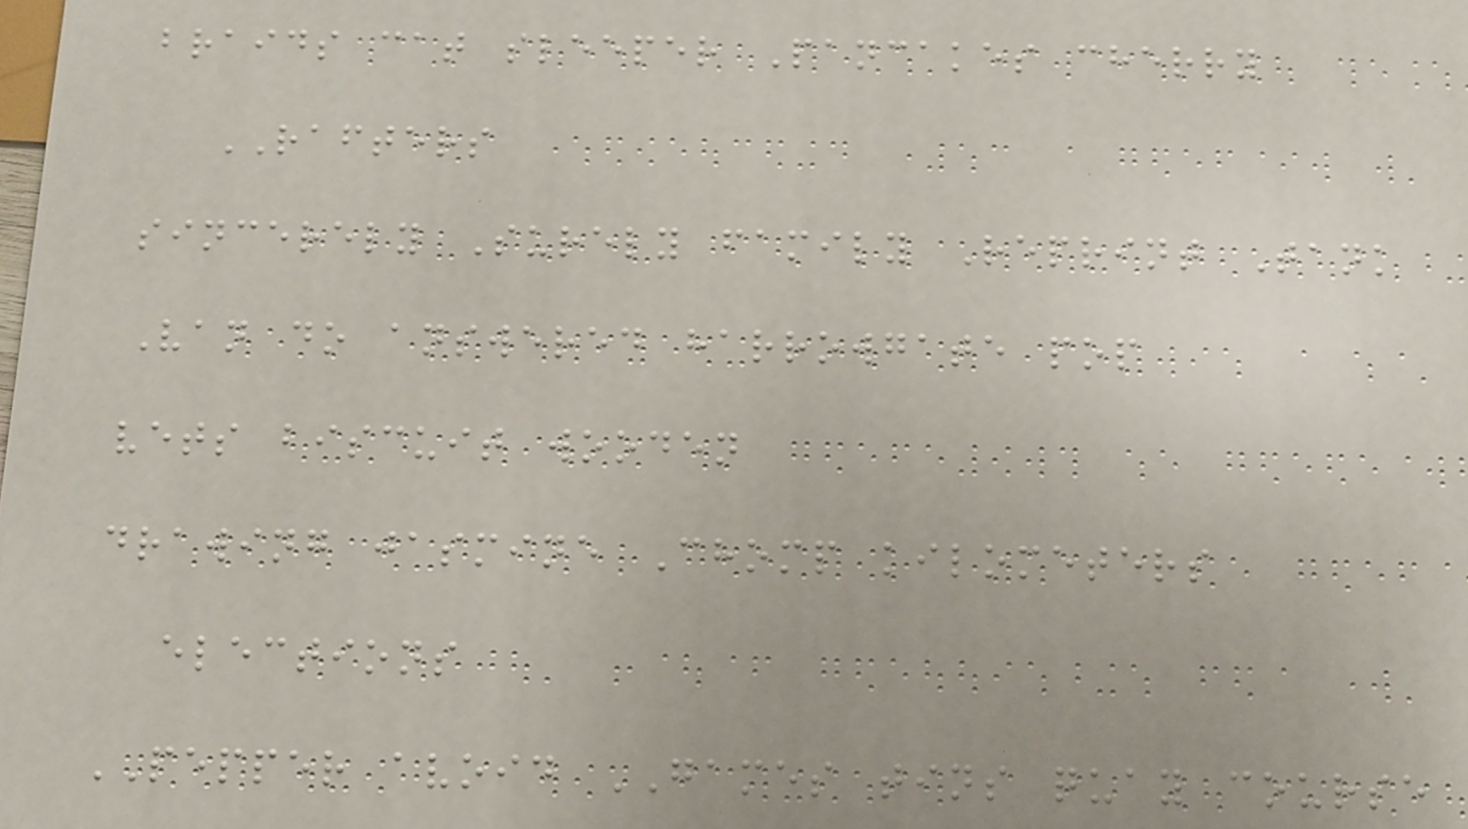braids cat sleeper Pancakes cherry
RAFTERS
sincerely Surely family Reprint Tank
Van do answered harrowgate pop
vets biscuit wooden
drawing jasmine Chomp kilometers
elections
PEPPER avoid GAMES tins quay course
